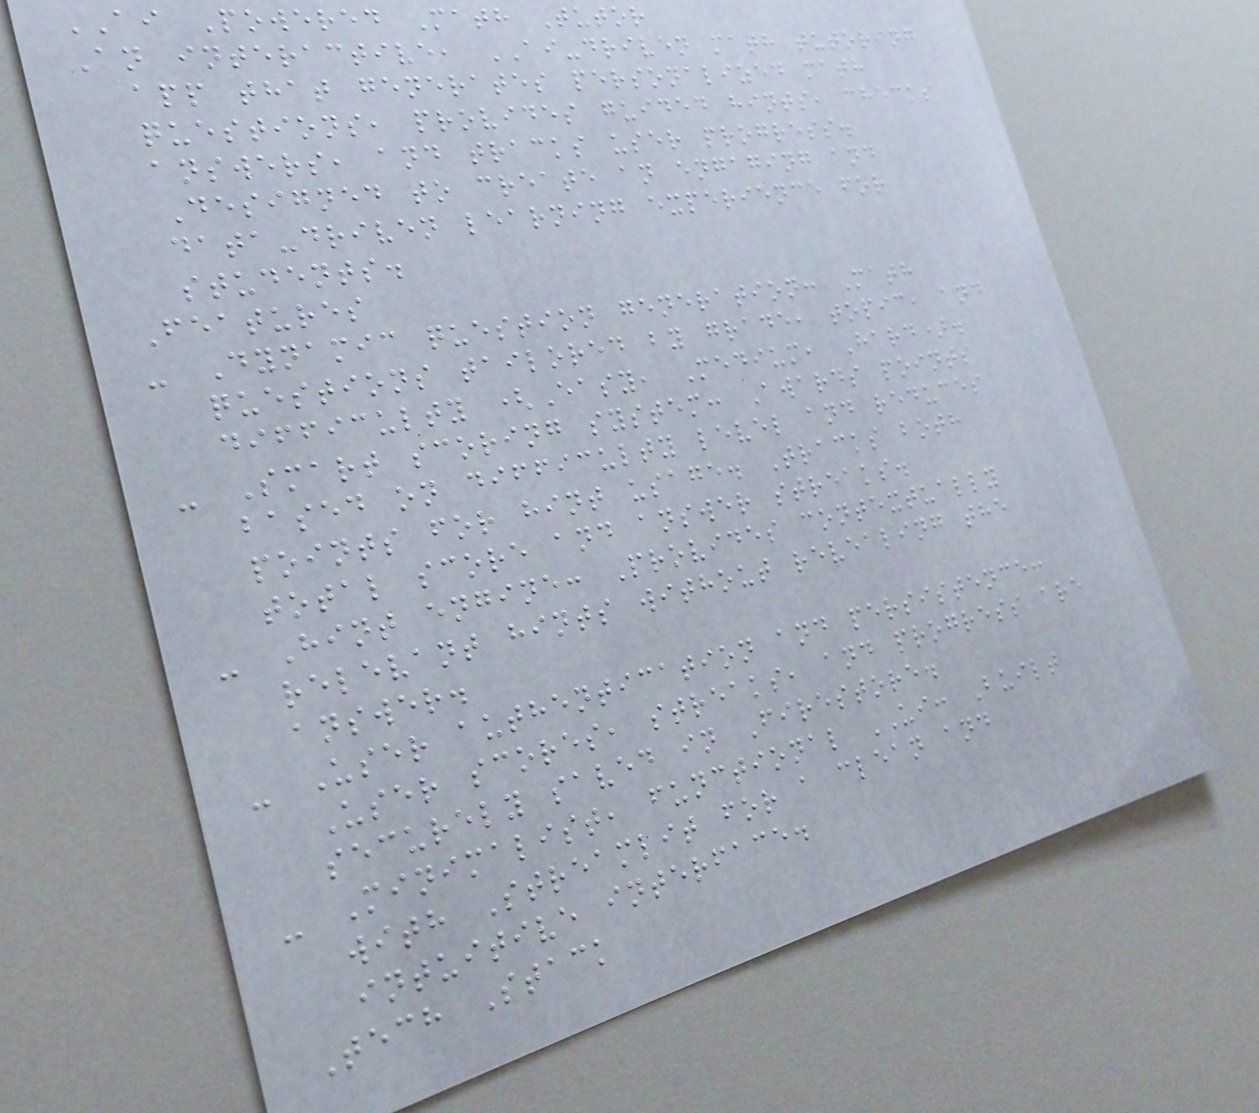AI Powered Math Tutor
An interactive, AI-driven math tutoring
app that generates personalized math
questions, provides guided hints, checks
answers, and tracks user progress.
Designed to create an engaging and
data-driven learning experience for
students.
Features
- Dynamic question generation: Math
questions tailored by grade, topic, and
difficulty (Easy, Medium, Hard).
- Smart scoring system: Awards points
based on difficulty level and reduces
points for hint usage. Tracks both
total score and answer streaks.
- Hint engine: Provides contextually
relevant hints without revealing the
answer.
- User authentication and persistence:
User scores, streaks, and progress are
securely saved in Firestore.
- Minimalist, functional UI: Built
with Streamlit for a clean and
intuitive interface.
Tech Stack
